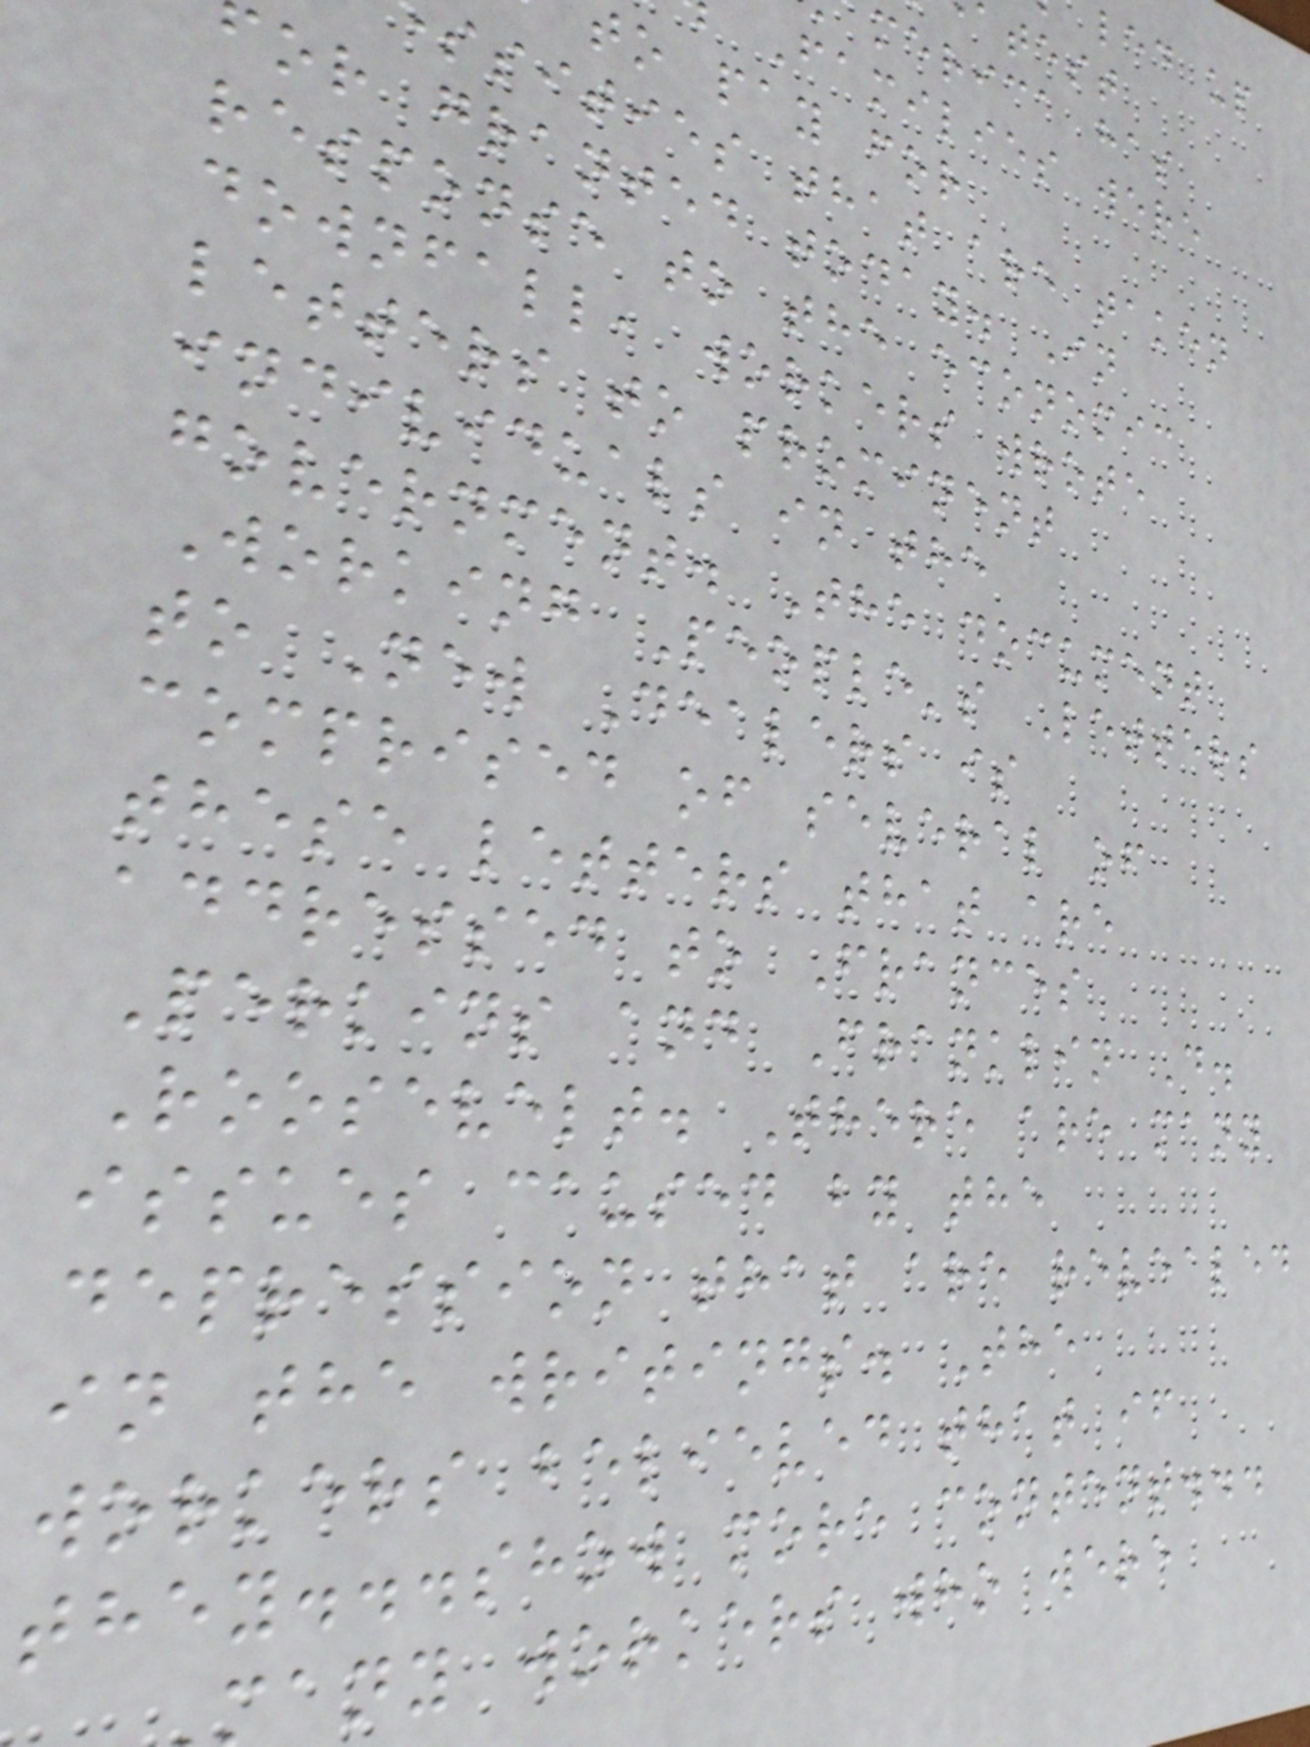merica has
Families were
to pay for
ssities that are taken
or granted today. In
response to the economic
downfall, workers wrote
letters to prominent
individuals in the
government. The document
Working People's Letters
to New Dealers is
comprised of several of
these letters that are
addressed to Frances
Perkins and Franklin D.
Roosevelt. There are many
issues caused by the
depression that are revealed
in the writings. The
workers believed that if
they...show more content...
any workers who were
